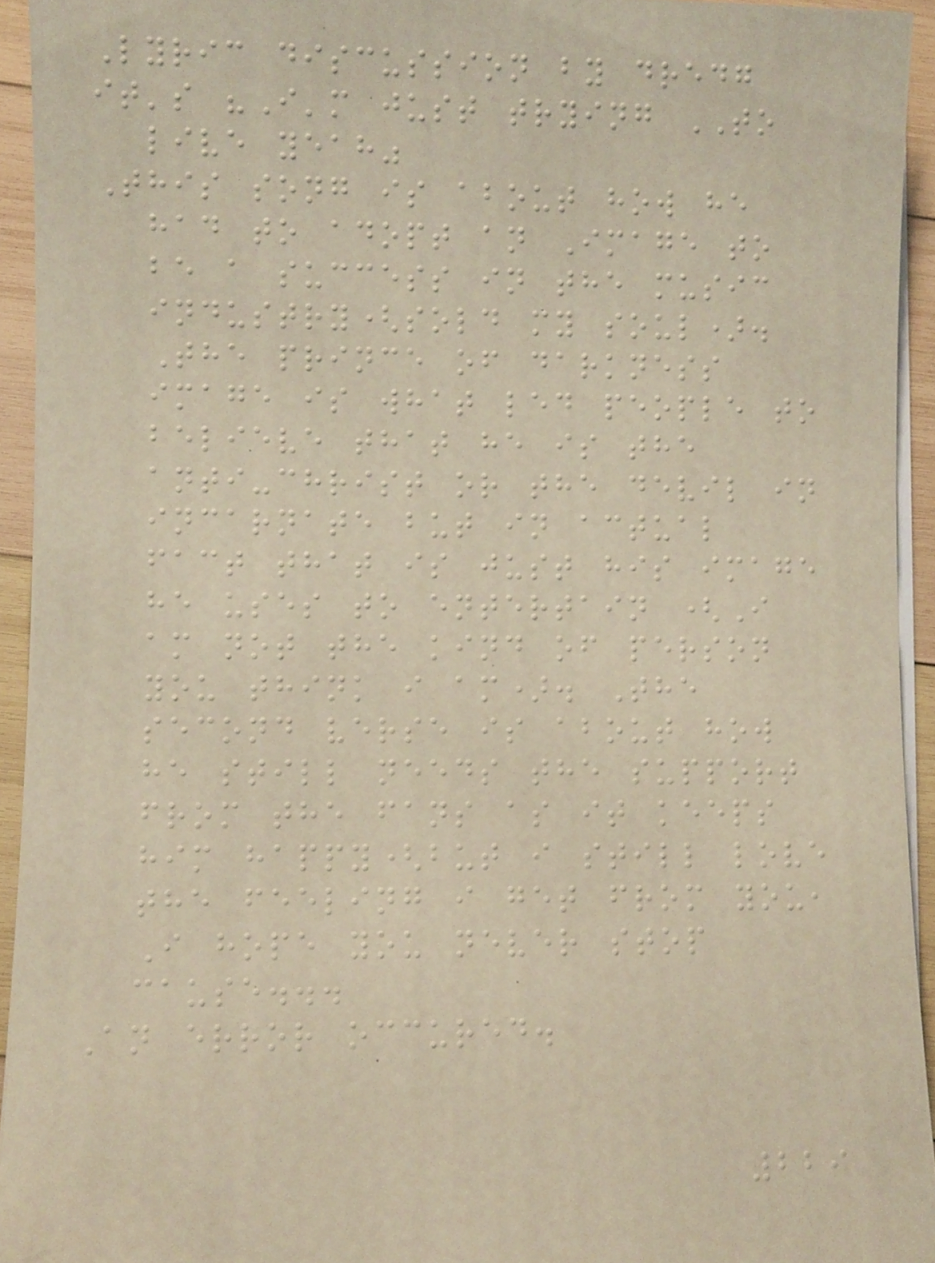Lyric discussion by dredg
it's "I'm just trying TO
live yeah"
This song is about how he
had to adopt an Image to
be a success in the music
industry(sold my soul).
The prince of darkness
image is what led people to
believe that he is the
anti-christ or the devil in
incarnate but in actual
fact that is just his image
he uses to entertain (I
am not the kind of person
you think i am). The
second verse is about how
he still needs the support
from the fans as it keeps
him happy(but i still love
the feeling i get from you,
I hope you never stop
cause...
An error occured.
229
